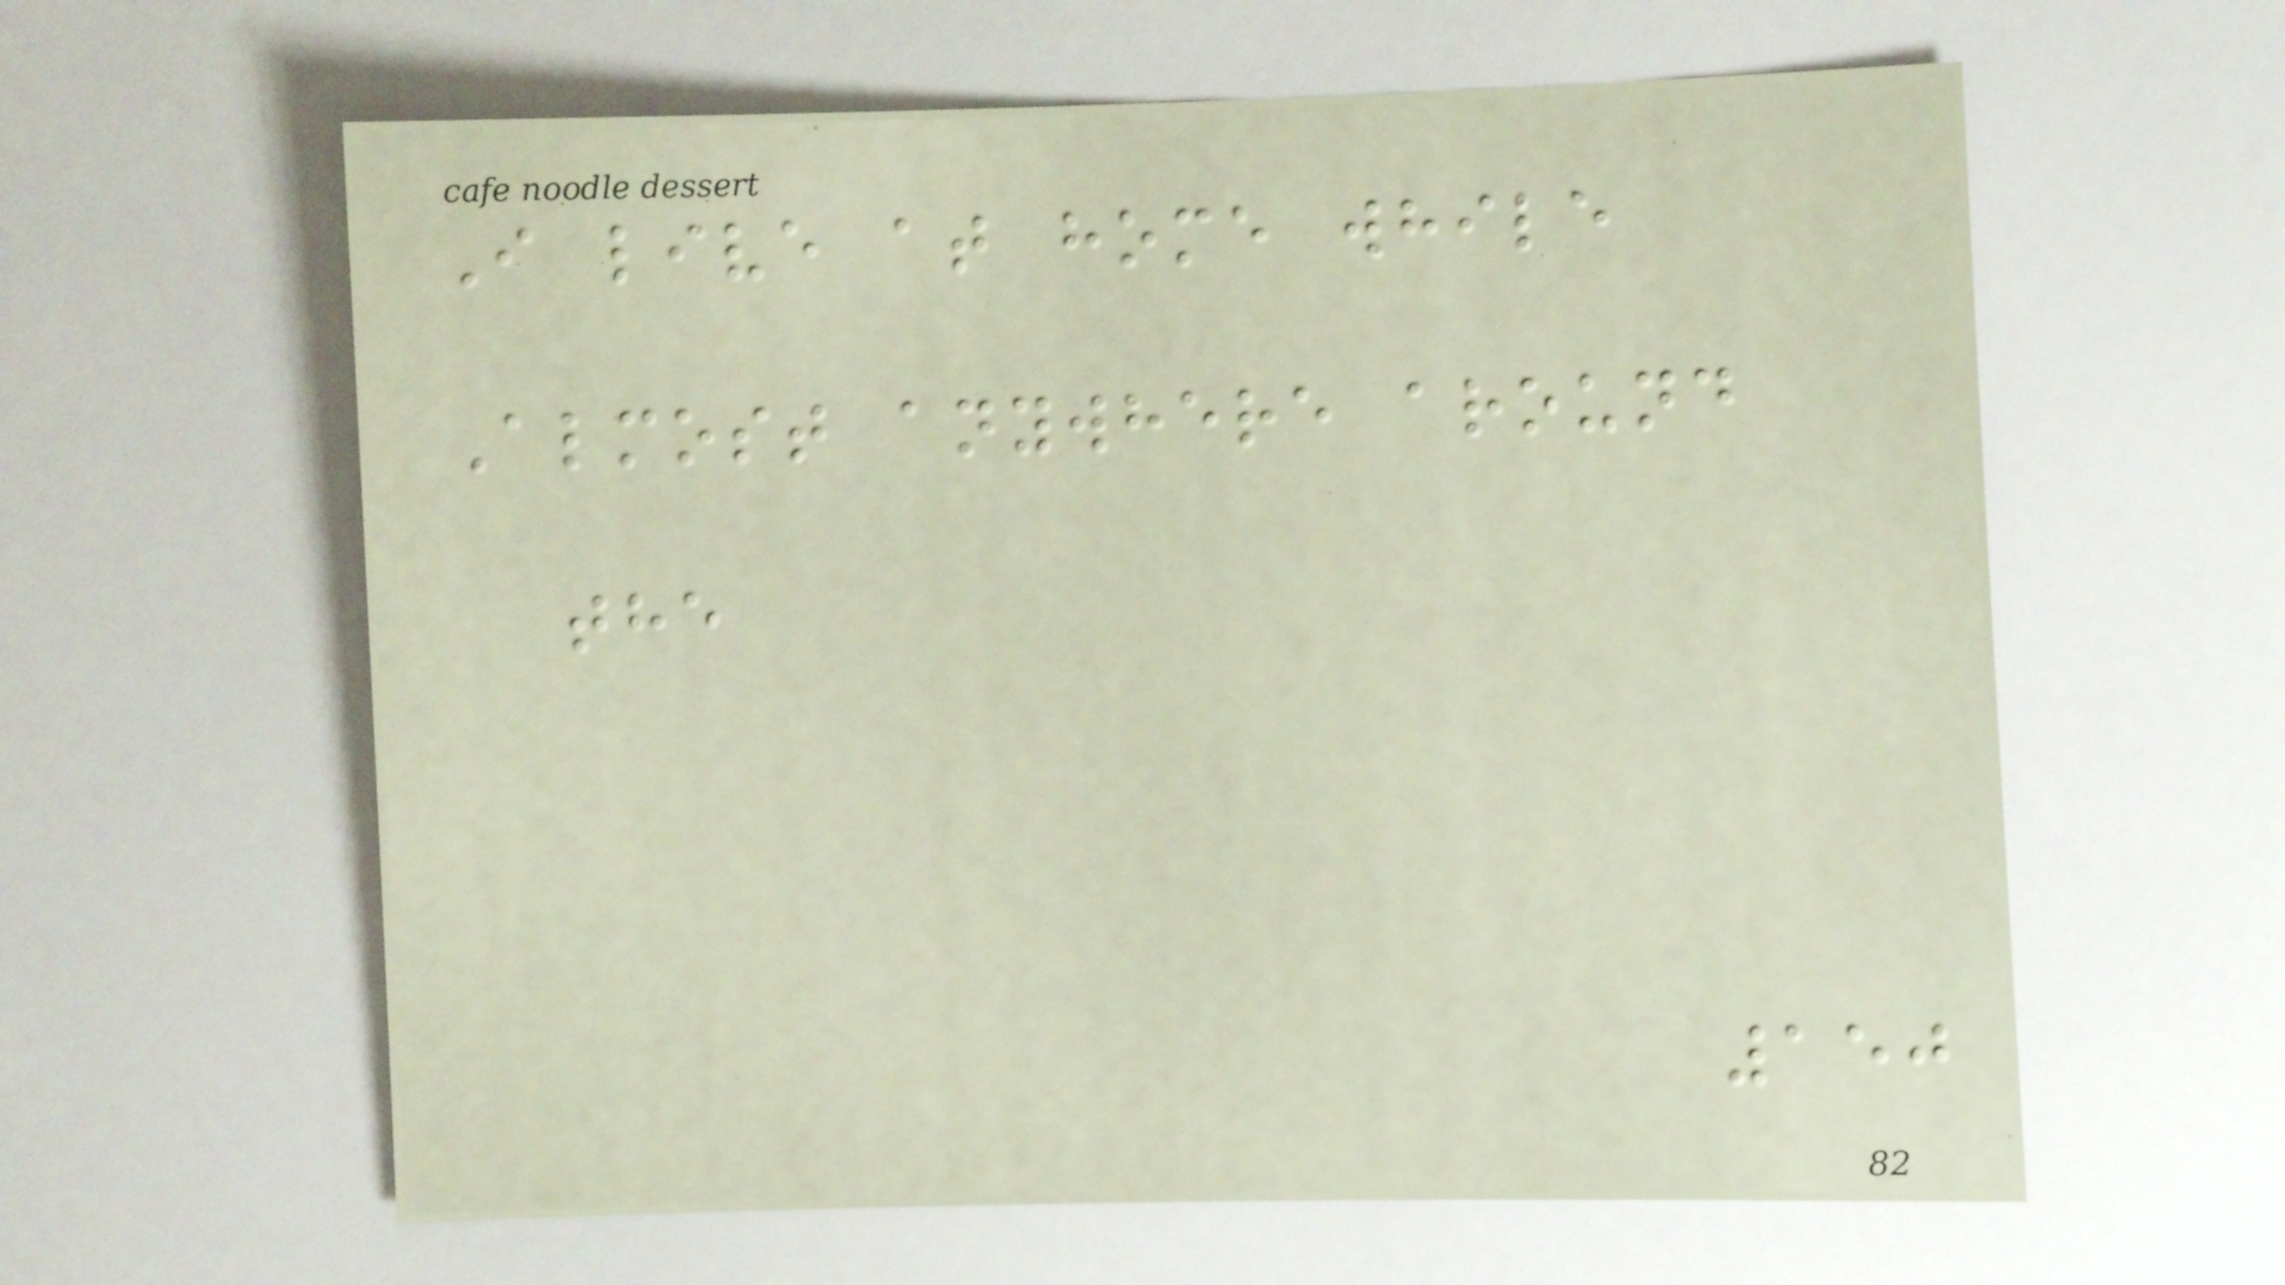I live at home while
Almost anywhere around
the
150
